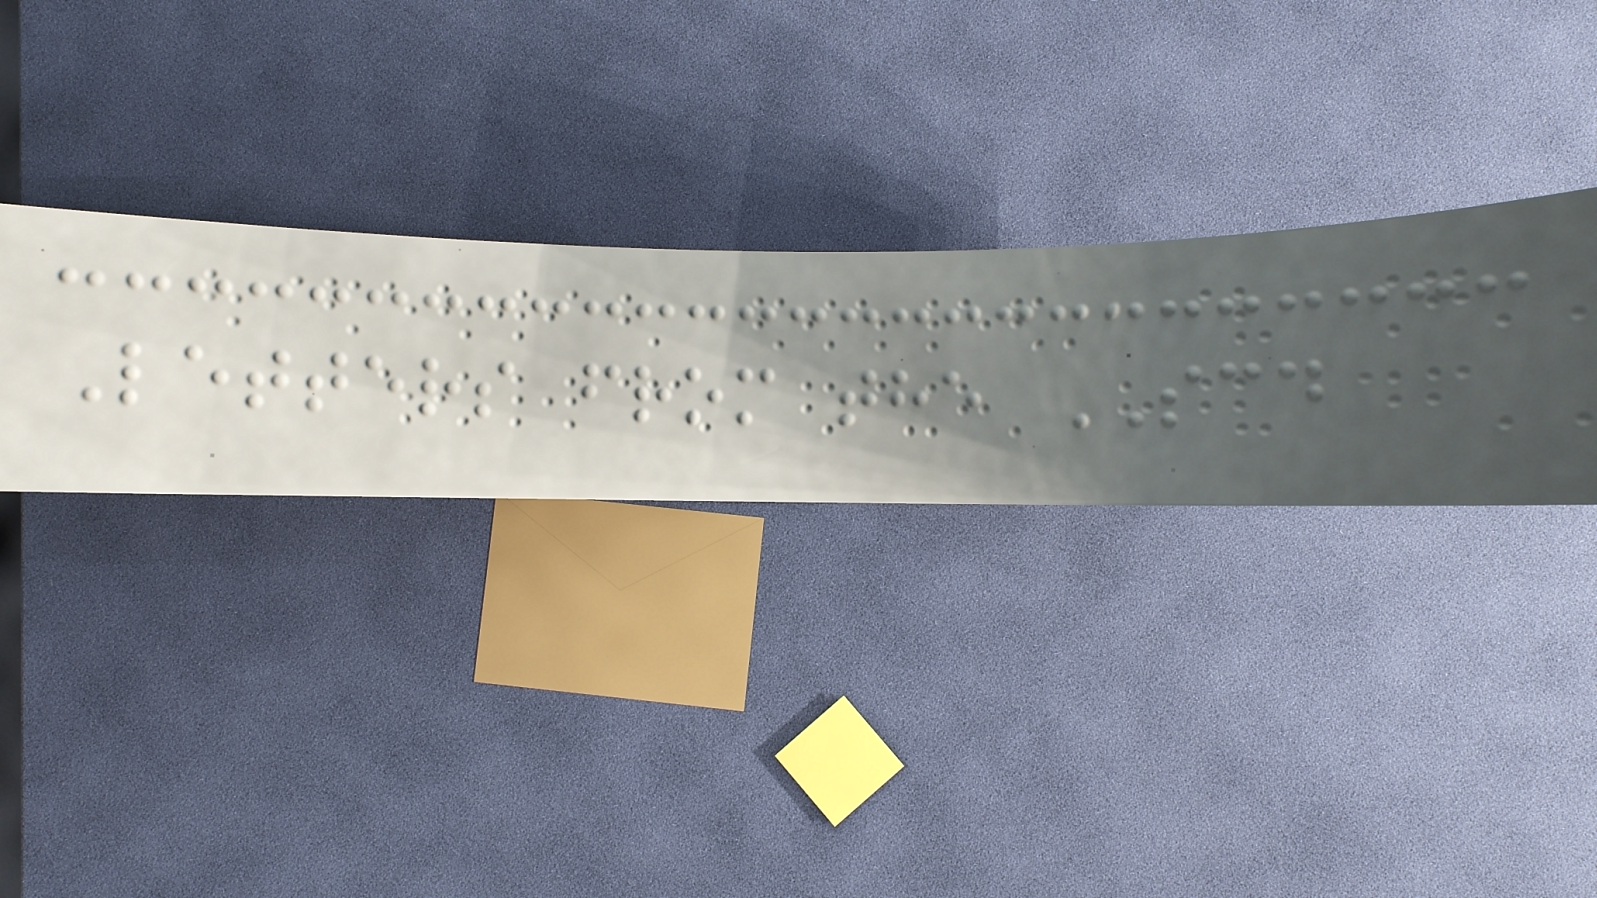Letters from the SCD
